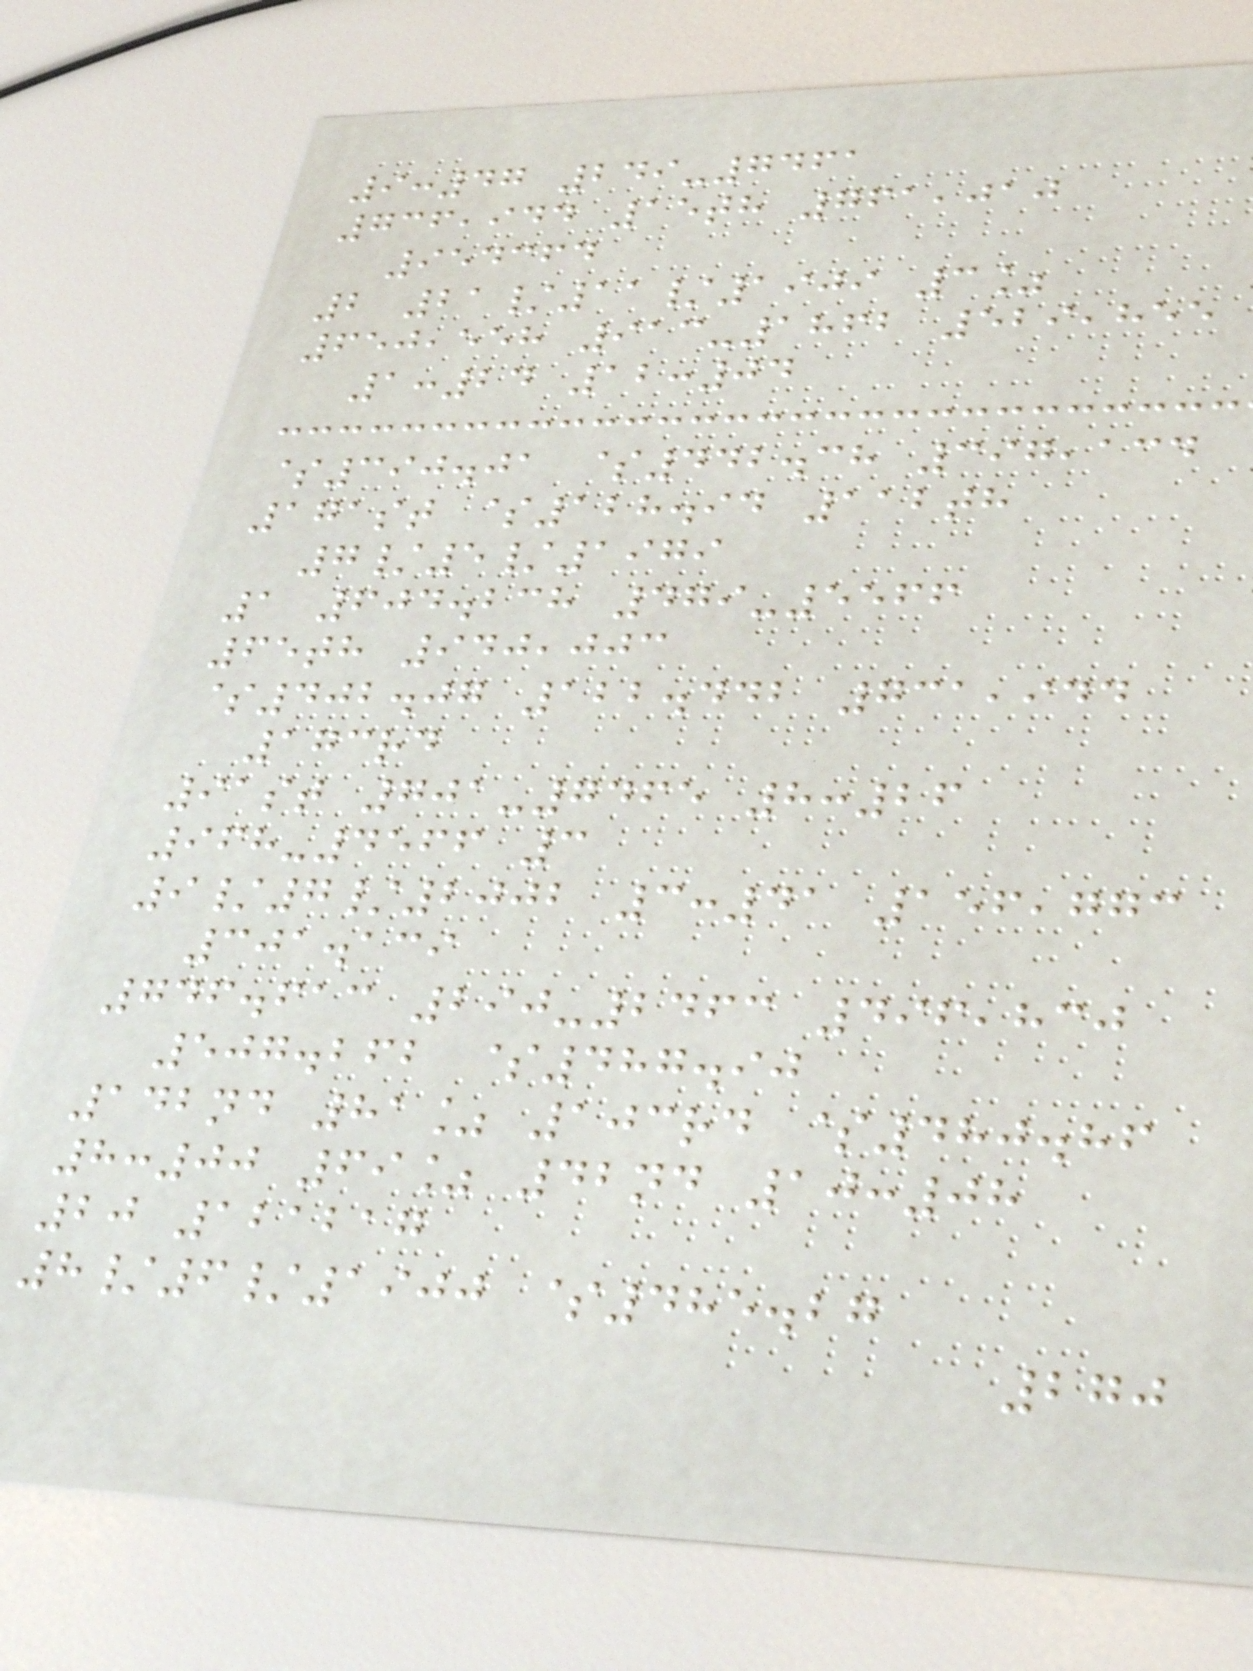9:47 249-7461
736,944 15th 761,010
954364
2 21/11/1909 3%
650,558 913-1862 529,855
1:24 12:04
$390.01 $442.38 397,134
171st $128.94 112th
7/5/1979
1 604.238 479-5566
65th 940,003
$402.07 122.442 731,944
173rd
91st 701-7465 8:26
968-4566 3
9/7/2002 3:41 156,773
301.139
746.613 290-2463 496,830
507.262 $487.90
142nd 81% 103rd $480.86
8:00 69% 42nd 10:08
20 121217
8/6/1900 $485.27
270
